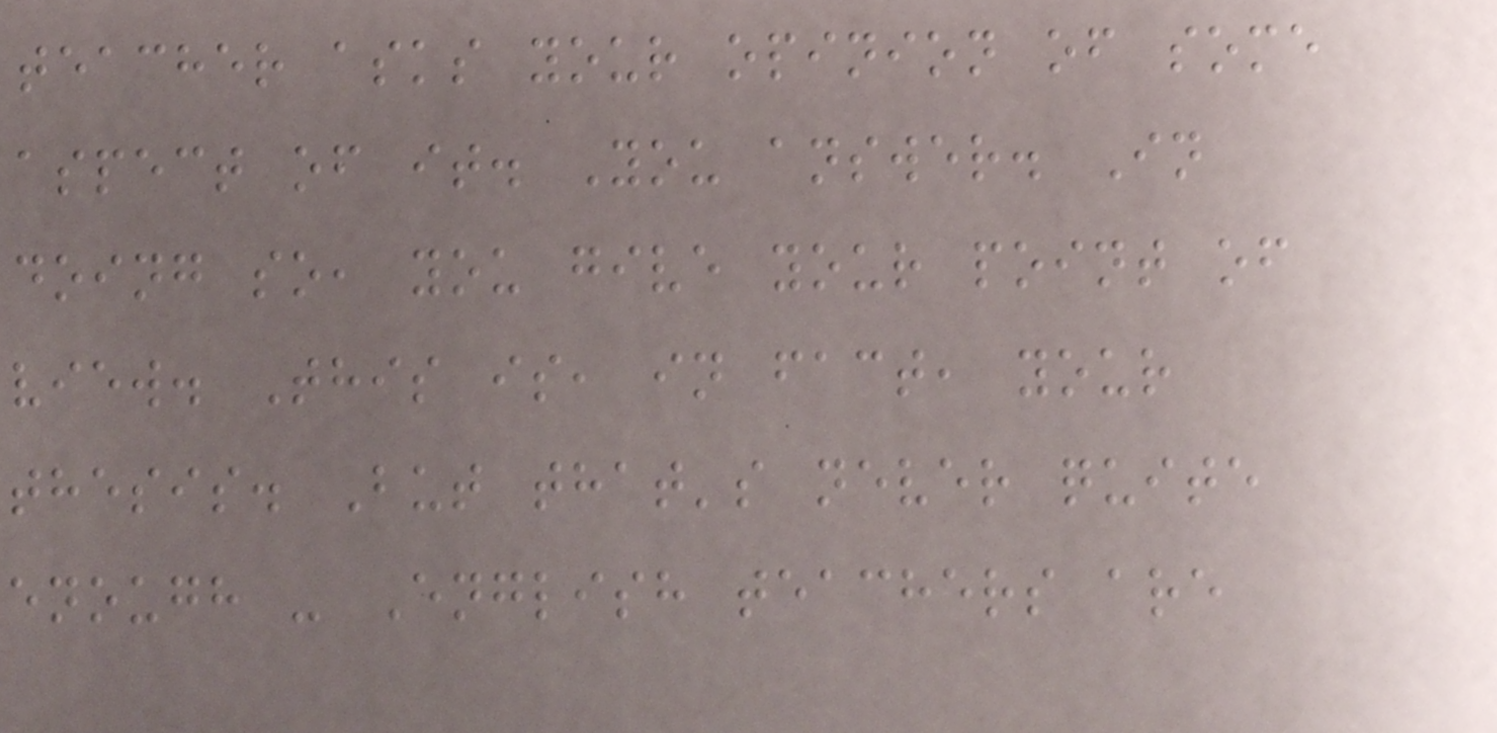teacher asks your opinion of some
aspect of it. You answer. In
doing so, you give your point of
view. This is, in fact, your
thesis. But that's never quite
enough - English teachers are
